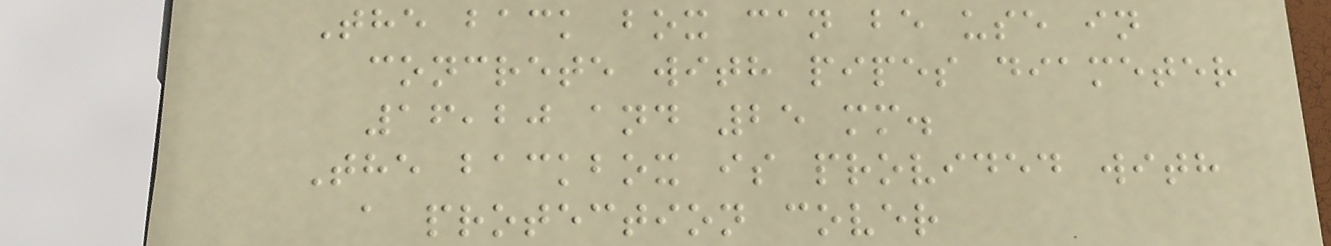The back box can be use in
concrete with pipes diameter
16,20 and 25 mm.
The backbox is provided with
a protection cover
